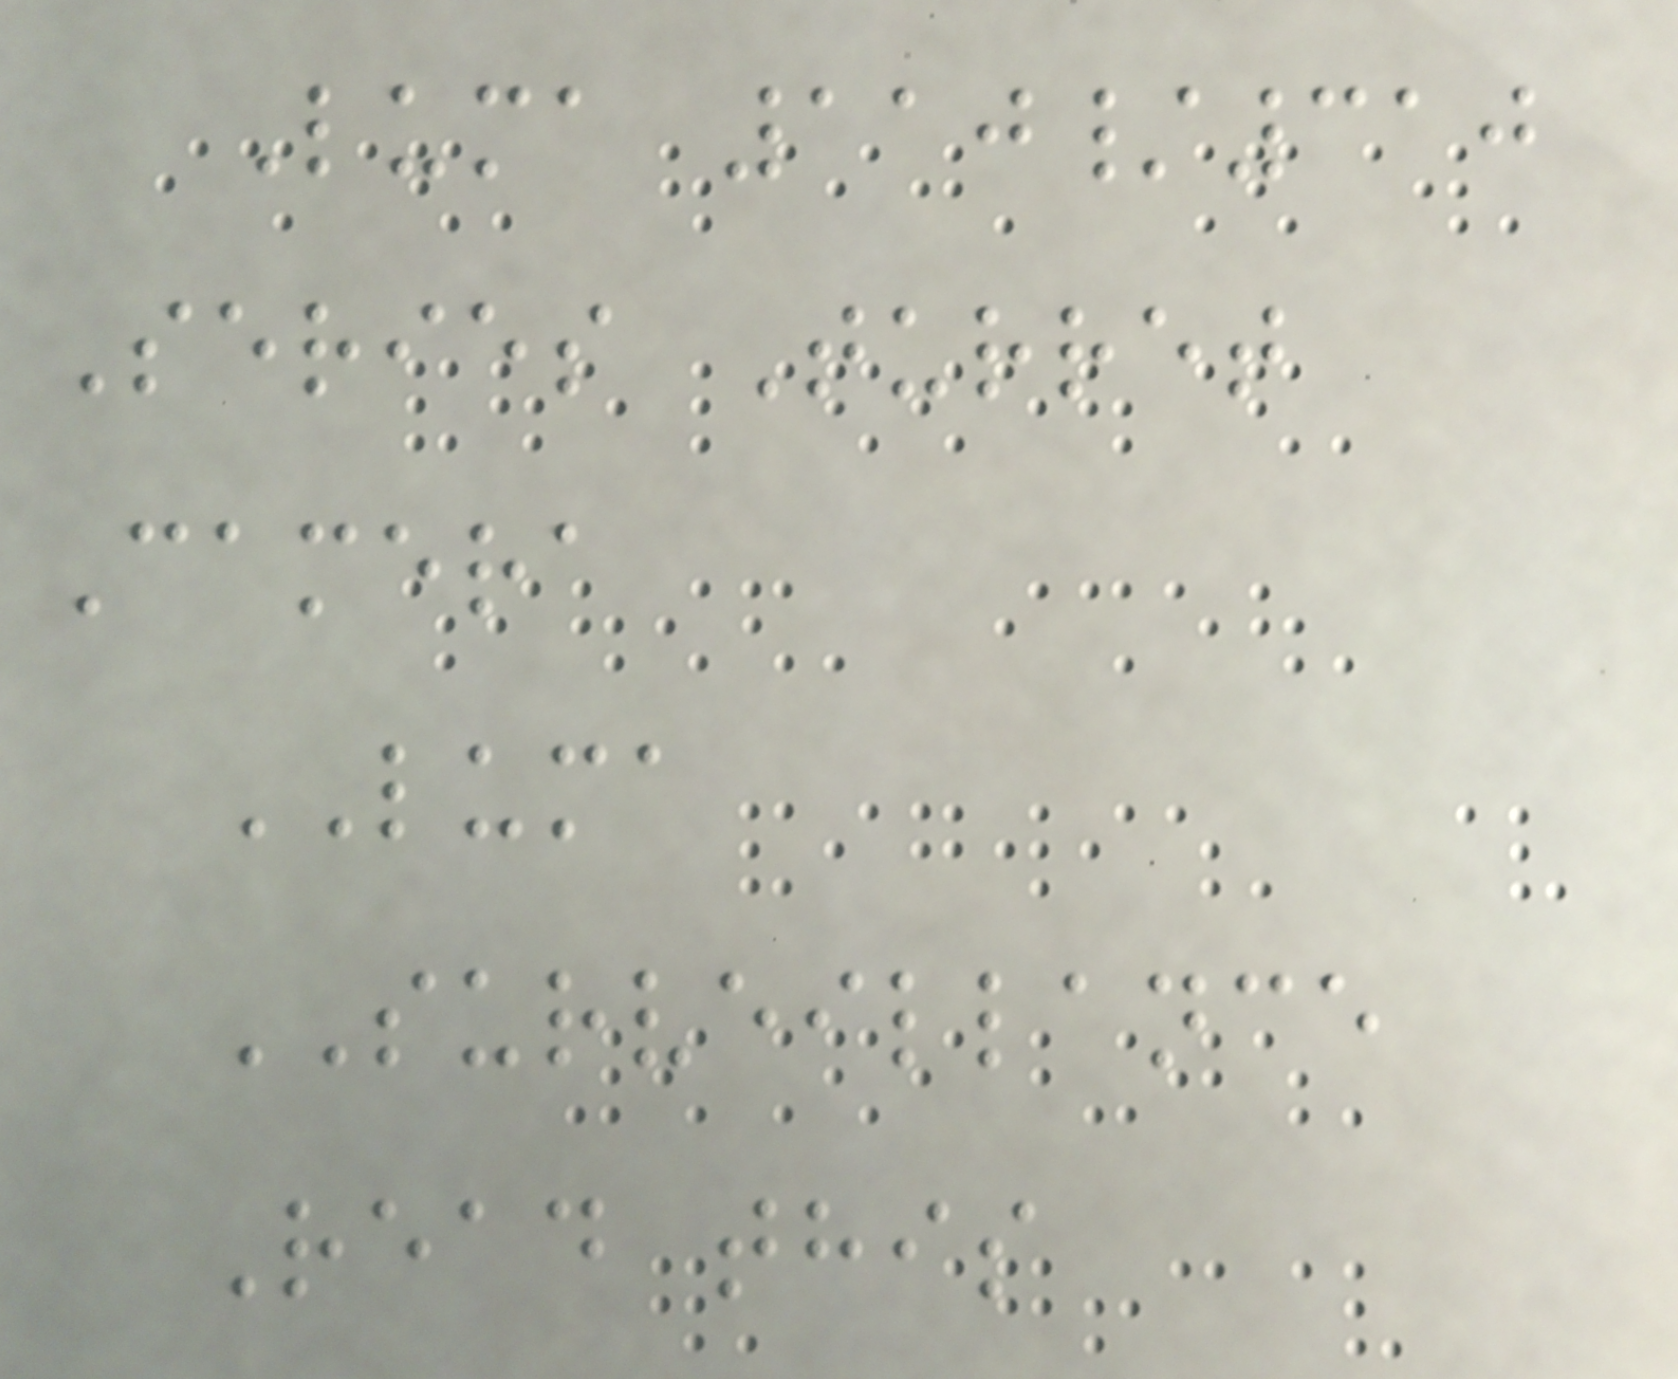Luma 110/310
Series Turret
Camera
LUMA
SURVEILLANCE
Read this
